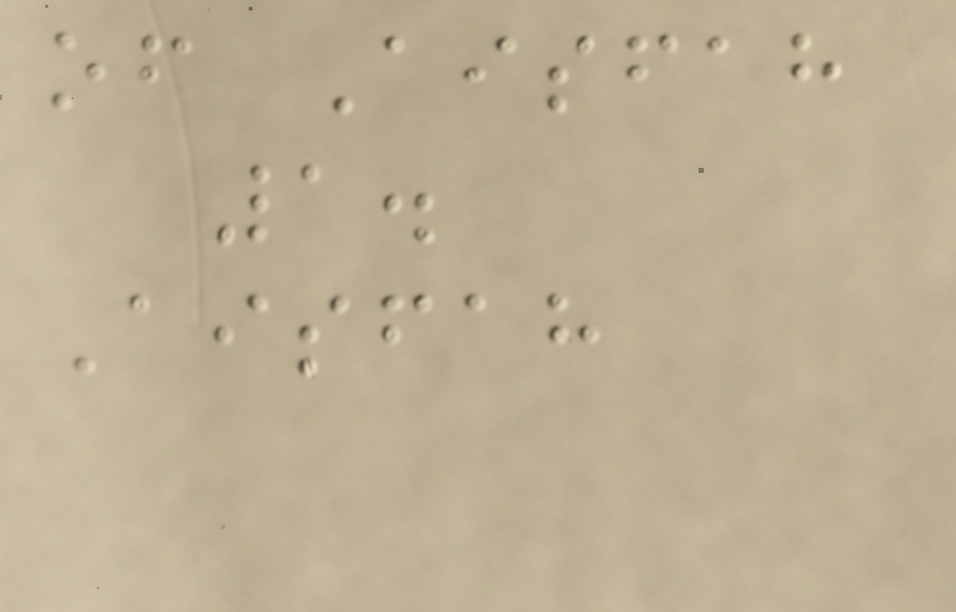of Aisfah
1.
Aisfah
